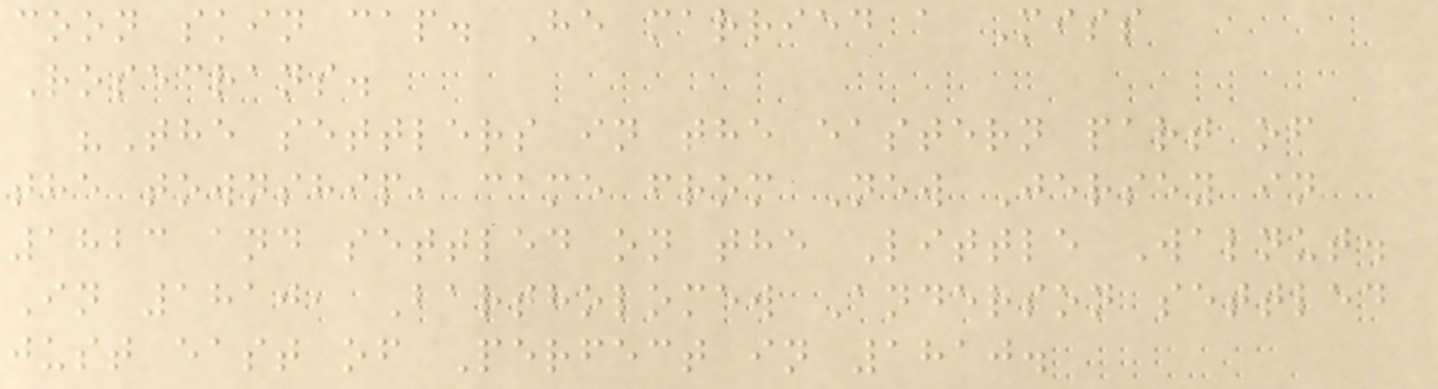coon skin cap. He married a Miss
Rosecrans.
"The settlers in the eastern part of
the township, came from New Jersey in
1823 and settled on the Little Walnut.
In 1810, Bartholomew Anderson settled
just east of Perfect in 1810.
